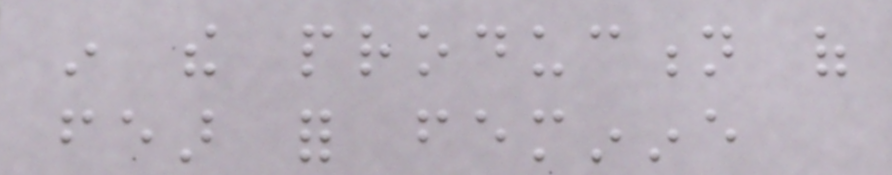in the production of
fear for feminine
